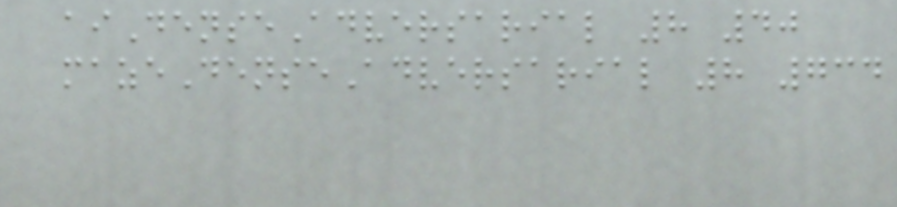aiDenseAdversarial 8 40
mazeDenseAdversarial 8 734
